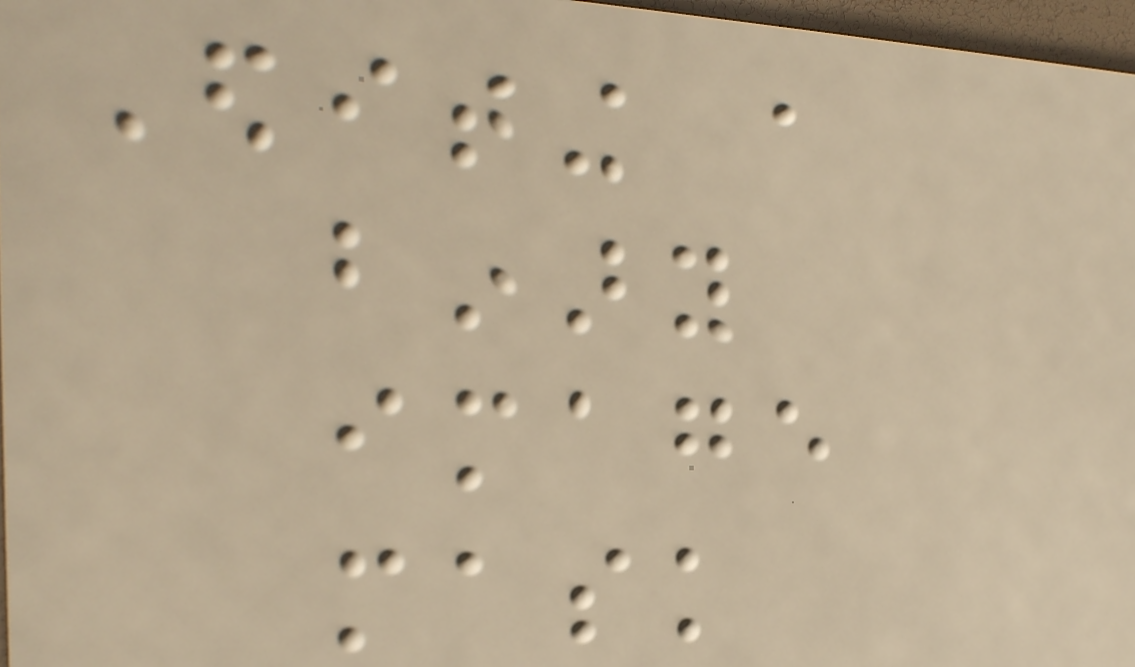Editing a
binary
image
mask
